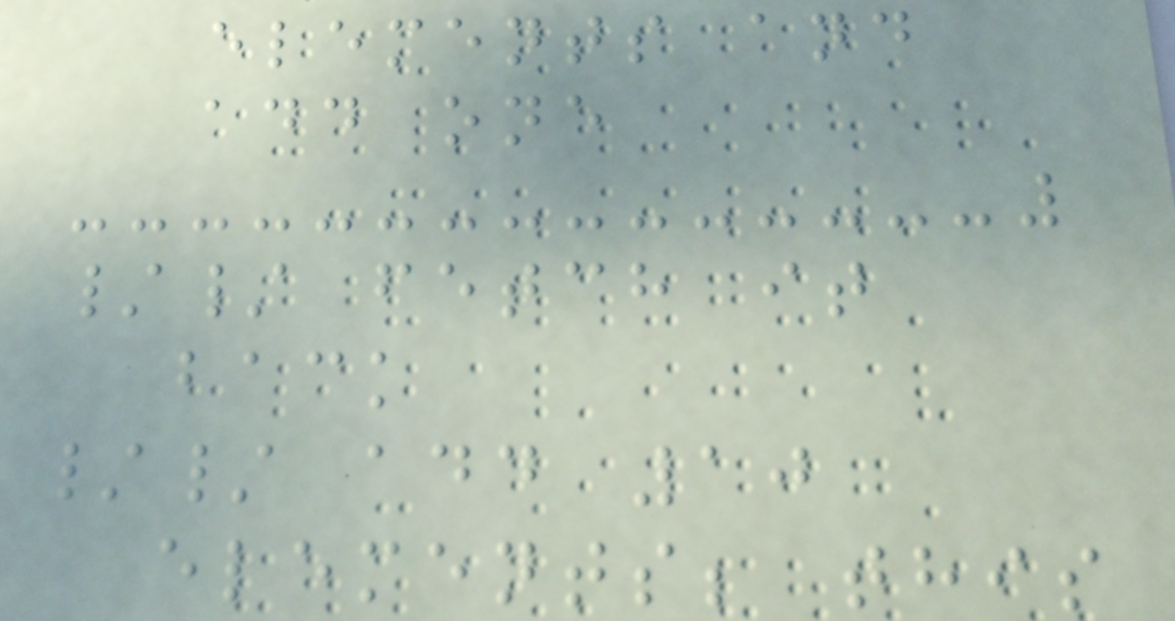elements and
add one
// fetch it
back
// add 10
elements; this
